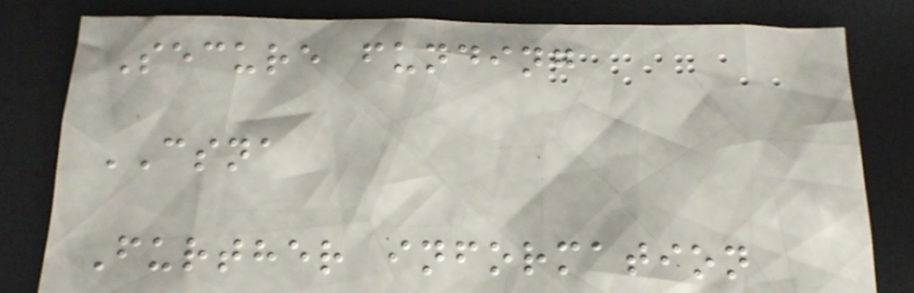Secure funding
CSNA
Further information
